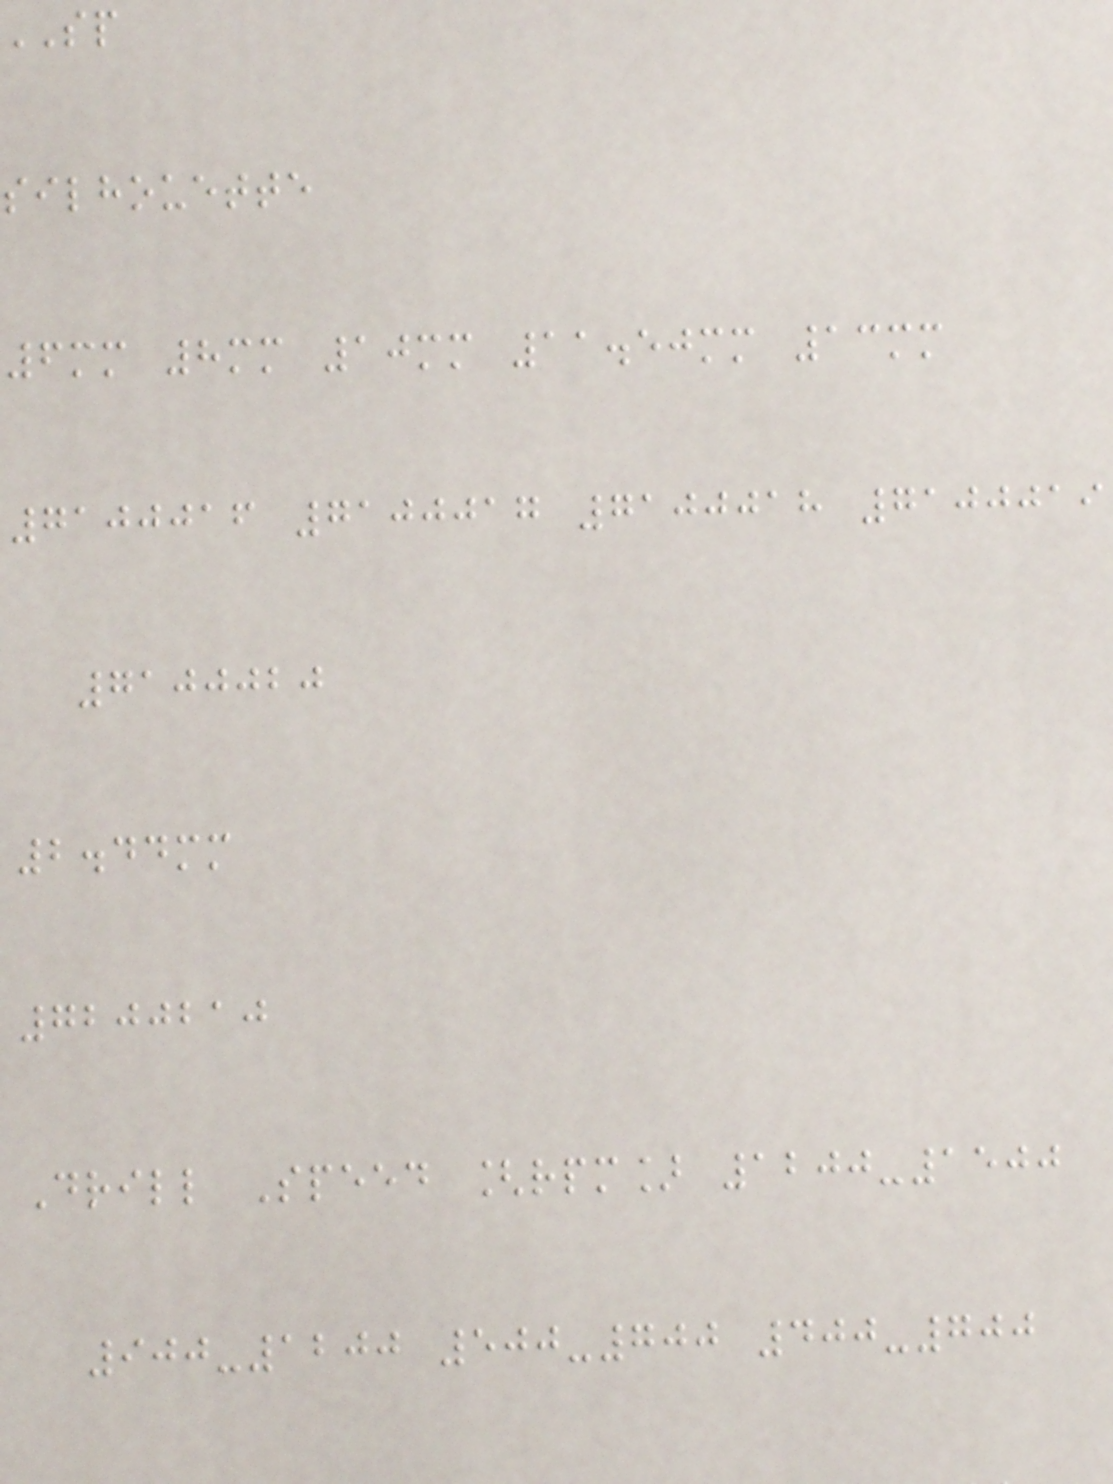silhouette
6mm 8mm 10mm 11.50mm 13mm
7100016 7100017 7100018 7100019
7100020
2.44mm
7200210
Drill Speed [rpm] 1200-1500
900-1200 500-700 400-700
